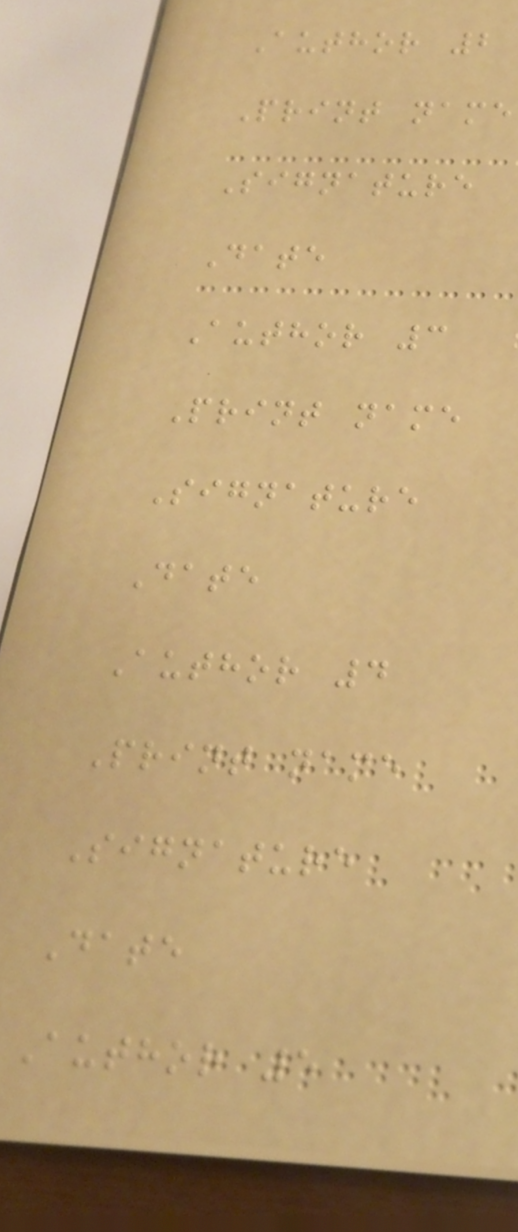Author 2
Print name
Signature
Date
Author 3
Print name
Signature
Date
Author 4
Print name
Signature
Date
Author 5
